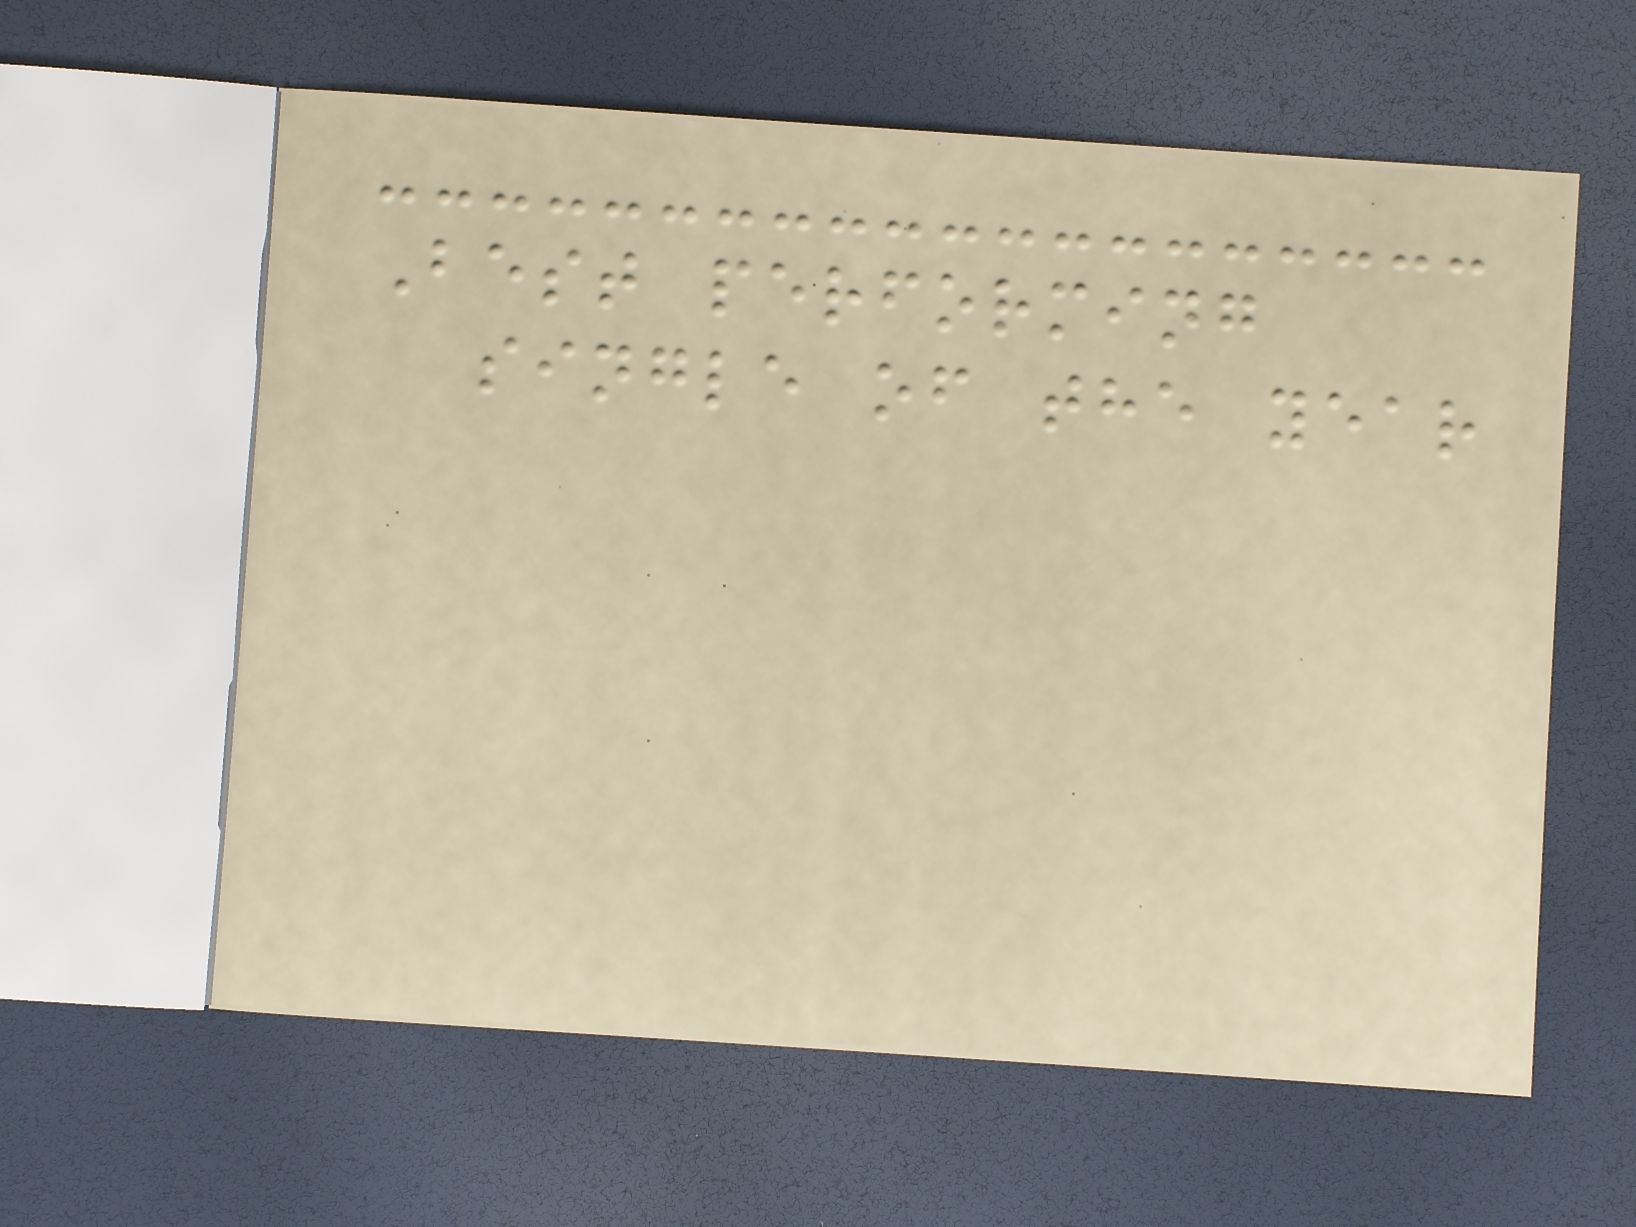Best performing
single of the year
